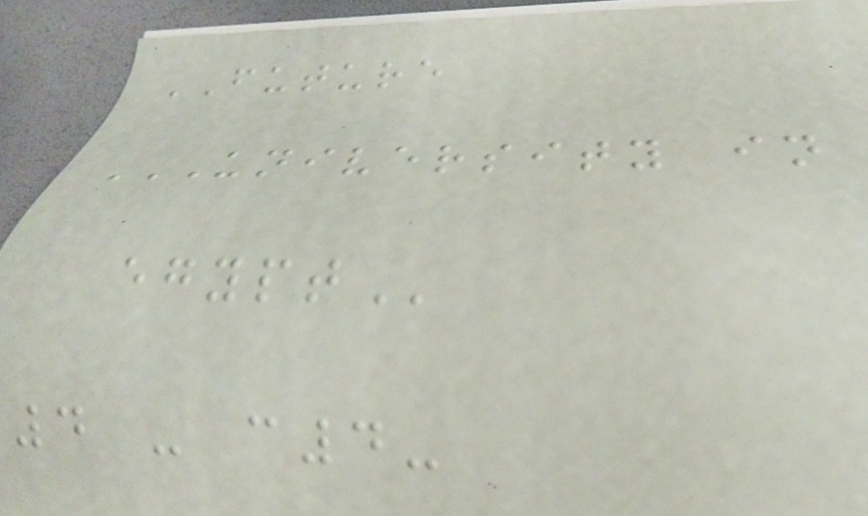FUTURE
UNIVERSITY IN
EGYPT
4 - c4-
